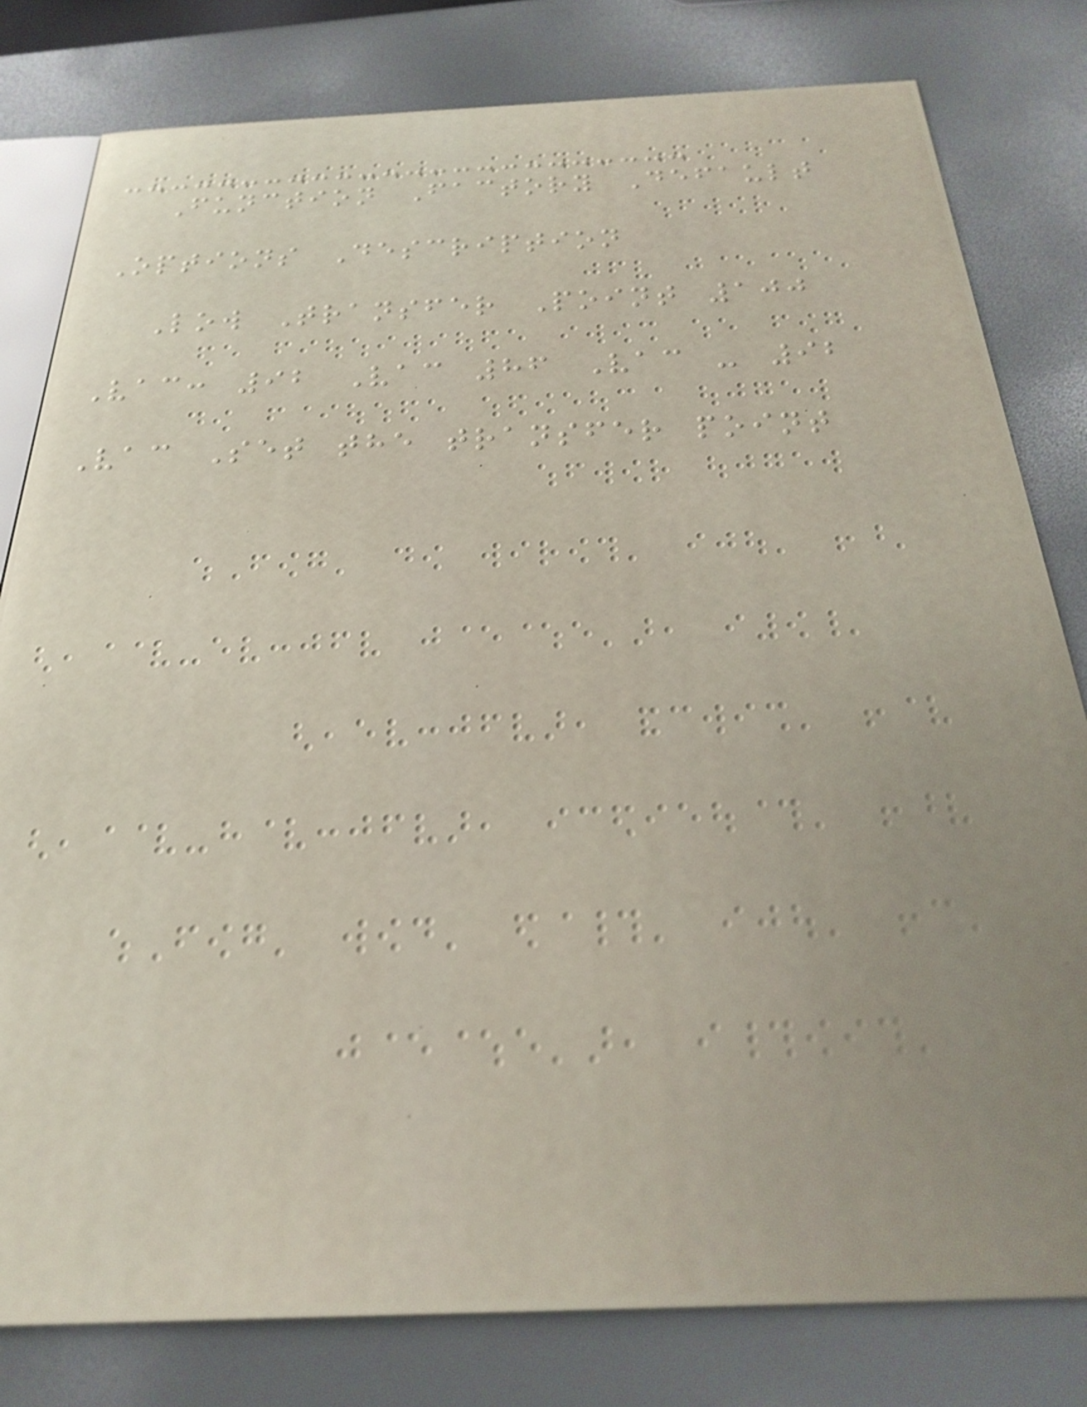Function Factory Default
Options Description
Low Transfer Point 100
Vac: 92 Vac 86 Vac - 92
Vac Set the transfer point
